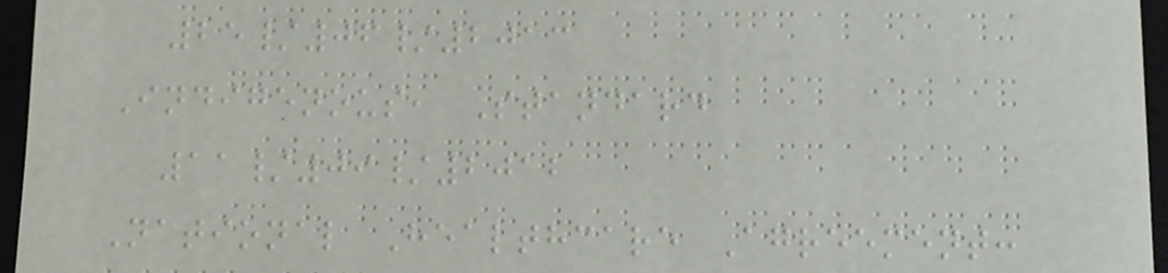25/06/2013
Indigenous, Standard
11/09/2012
National Healthcare Agreement:
